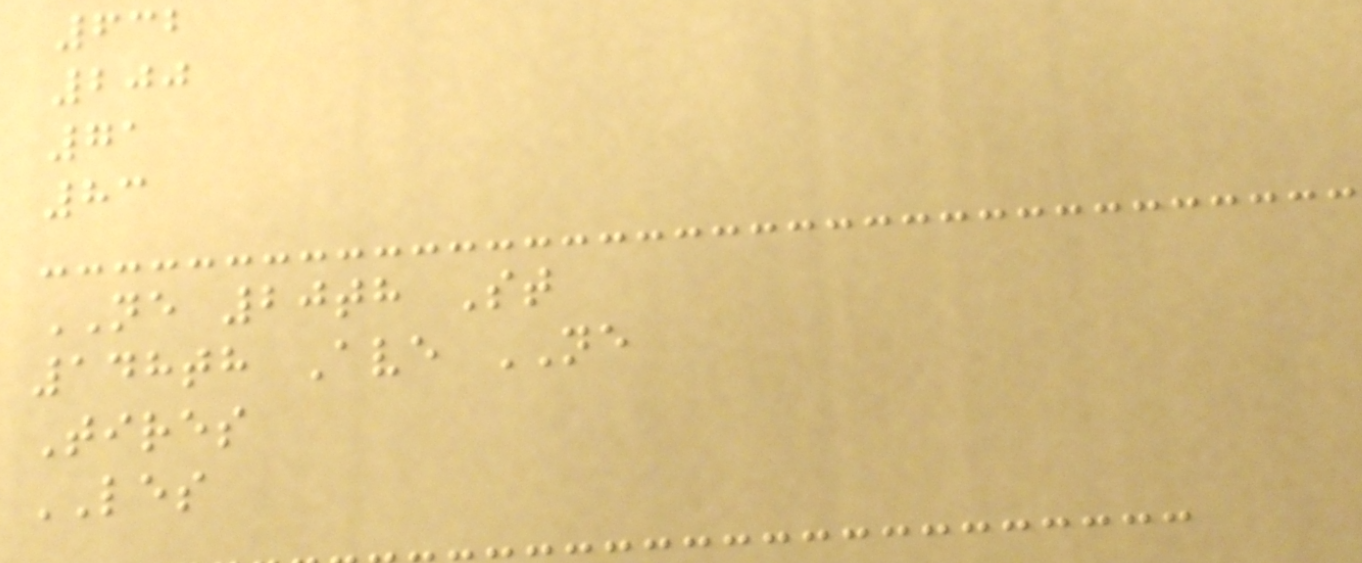632
200
71
83
NE 20th St
148th Ave NE
Tires
LES
